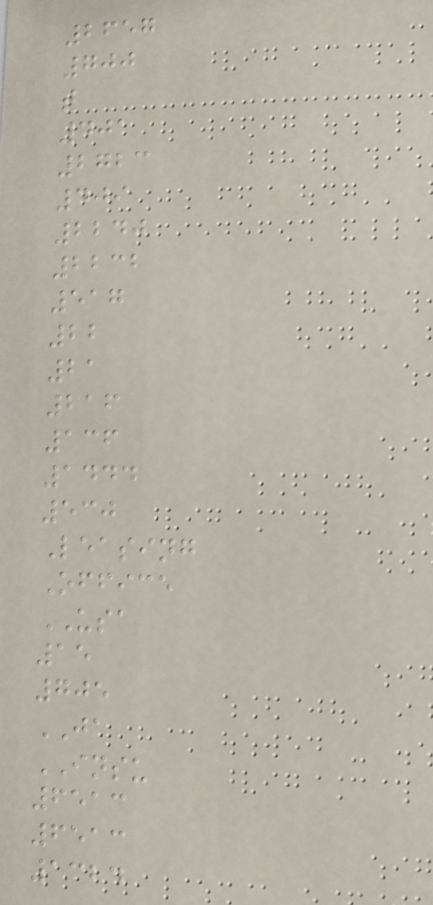2657
700
t
401
2723
409
2240
2232
517
22
21
216
136
1444
530
Leasing
Office
USA
15
705
JA
INSU
6513
6513
1324
